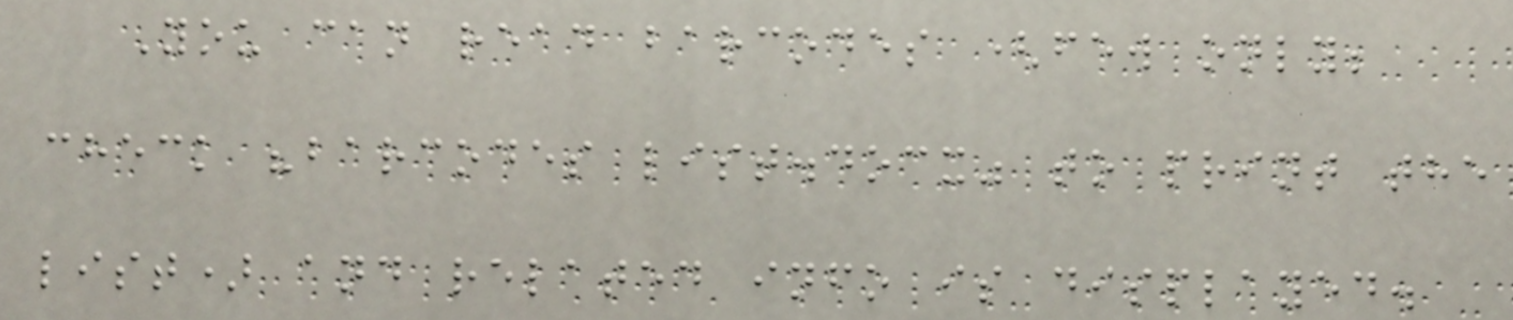You can read barcodes (few only;
check "barcodes list.docx" to print the
list) and related info is displayed.
